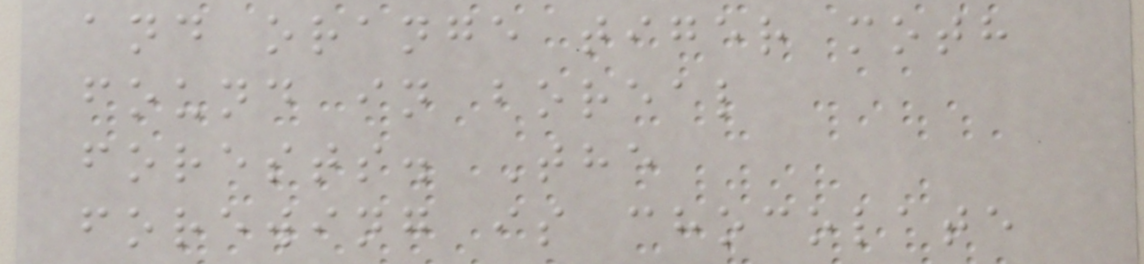and orange tiger moth
found in boreal
forests. The
forewing is chocolate
